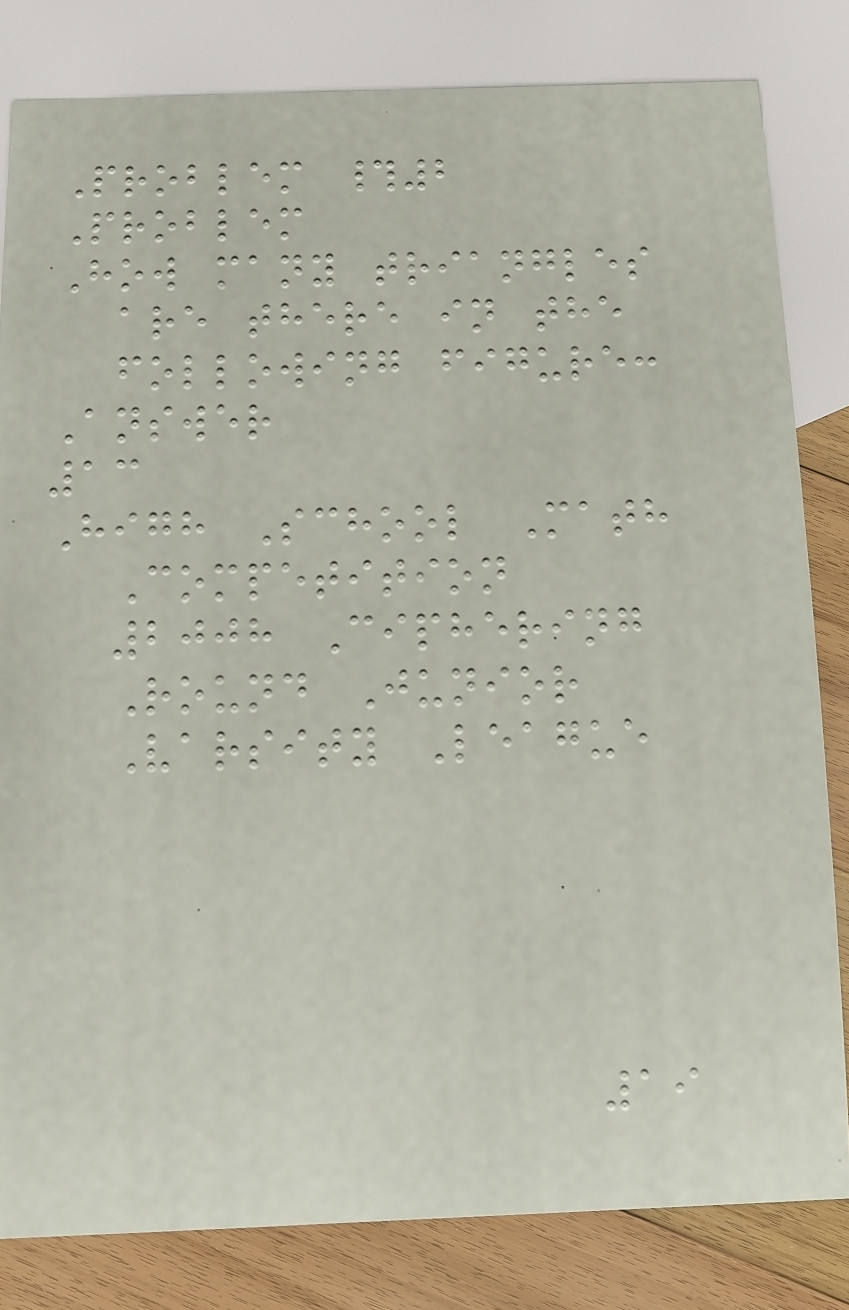Problem #2
Problem
How many triangles
are there in the
following figure:
Answer
13
High School Math
Competition
2008 Ciphering
Round Junior
Varsity League
19
